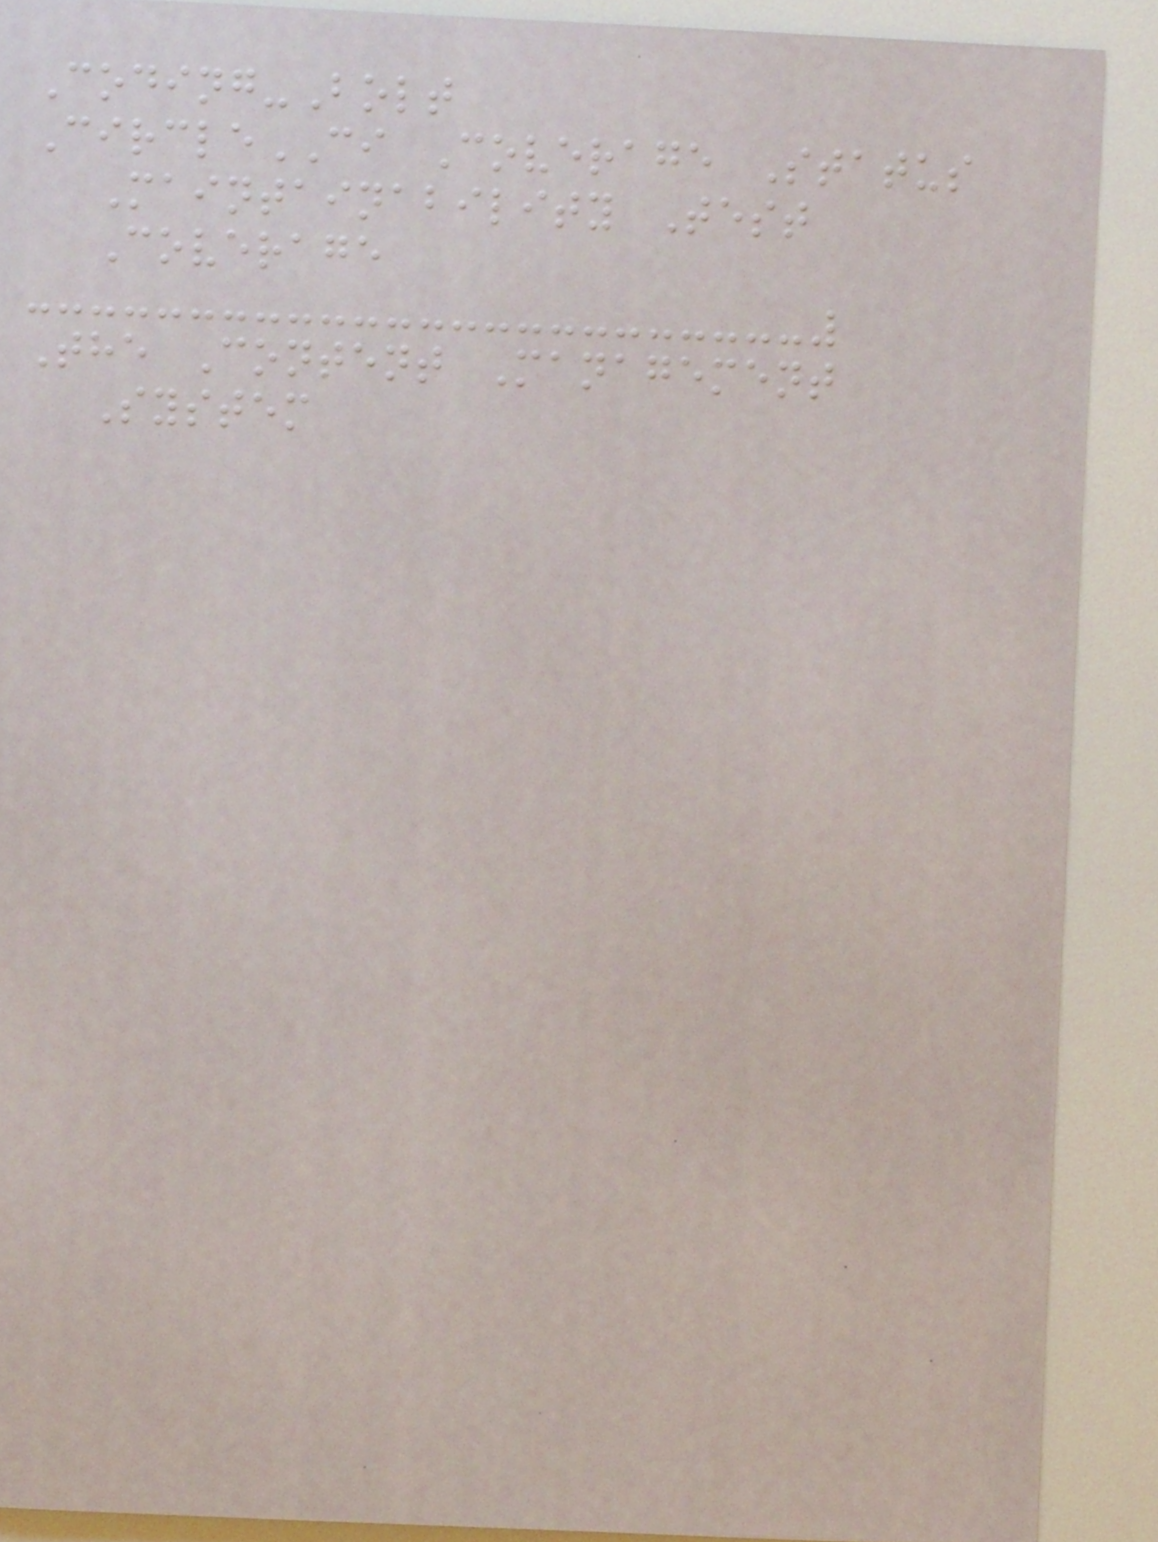Coding-Bolt
CircleCI Coverage Status
Maintainability Test
Coverage
The Content Management
System
